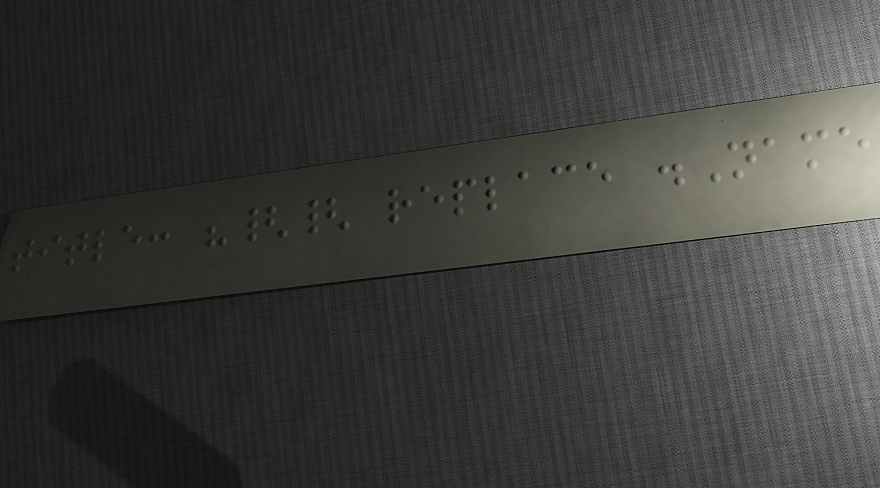title: "{{ replace .Name
